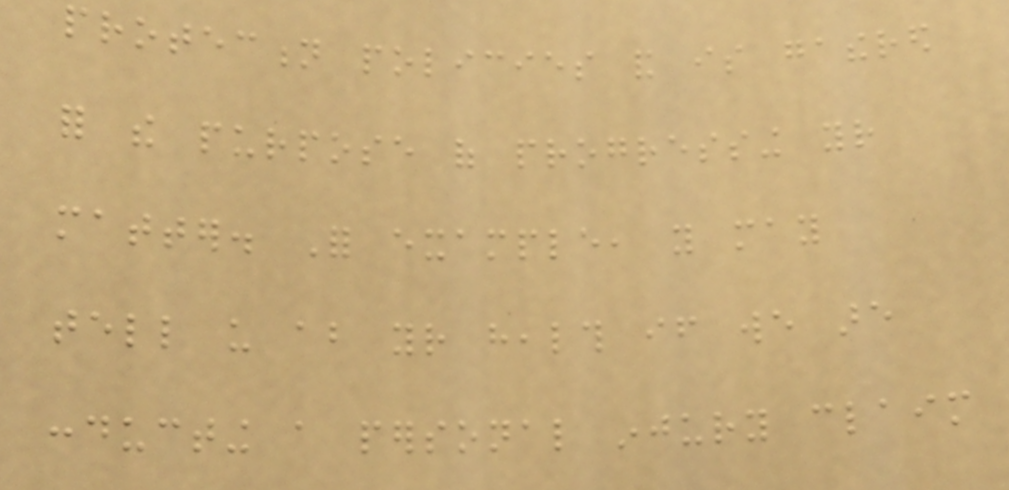protection policies and is gathered
for the purpose of progressing your
matter. For example, you may
tell us about your health if we are
conducting a personal injury claim
